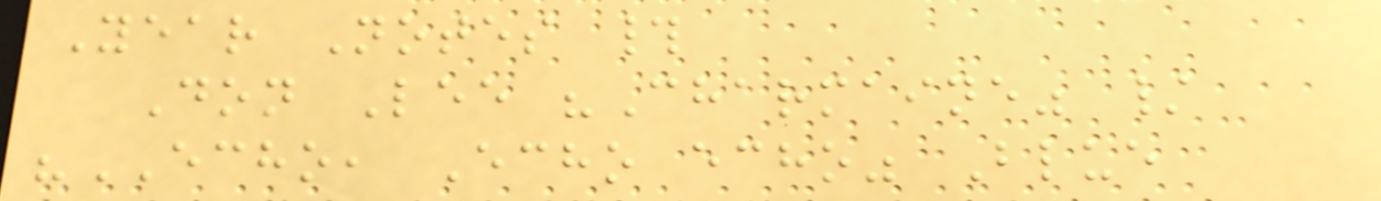Year Notes #
Don Lee "Charmaine" /
"ECHO, Echo echo" Blue
